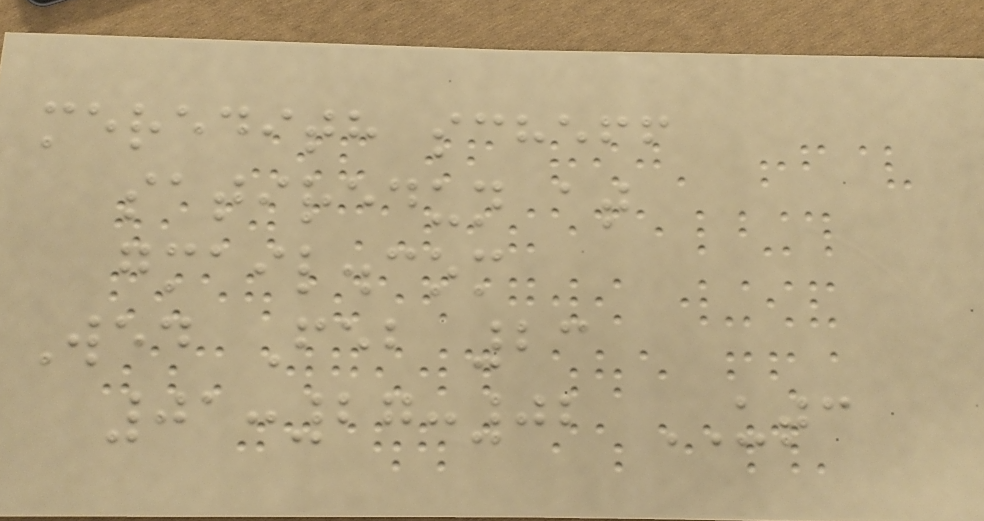meredith scheff
satiredun at
gmail.com
Wed Feb 23
01:27:02 UTC
